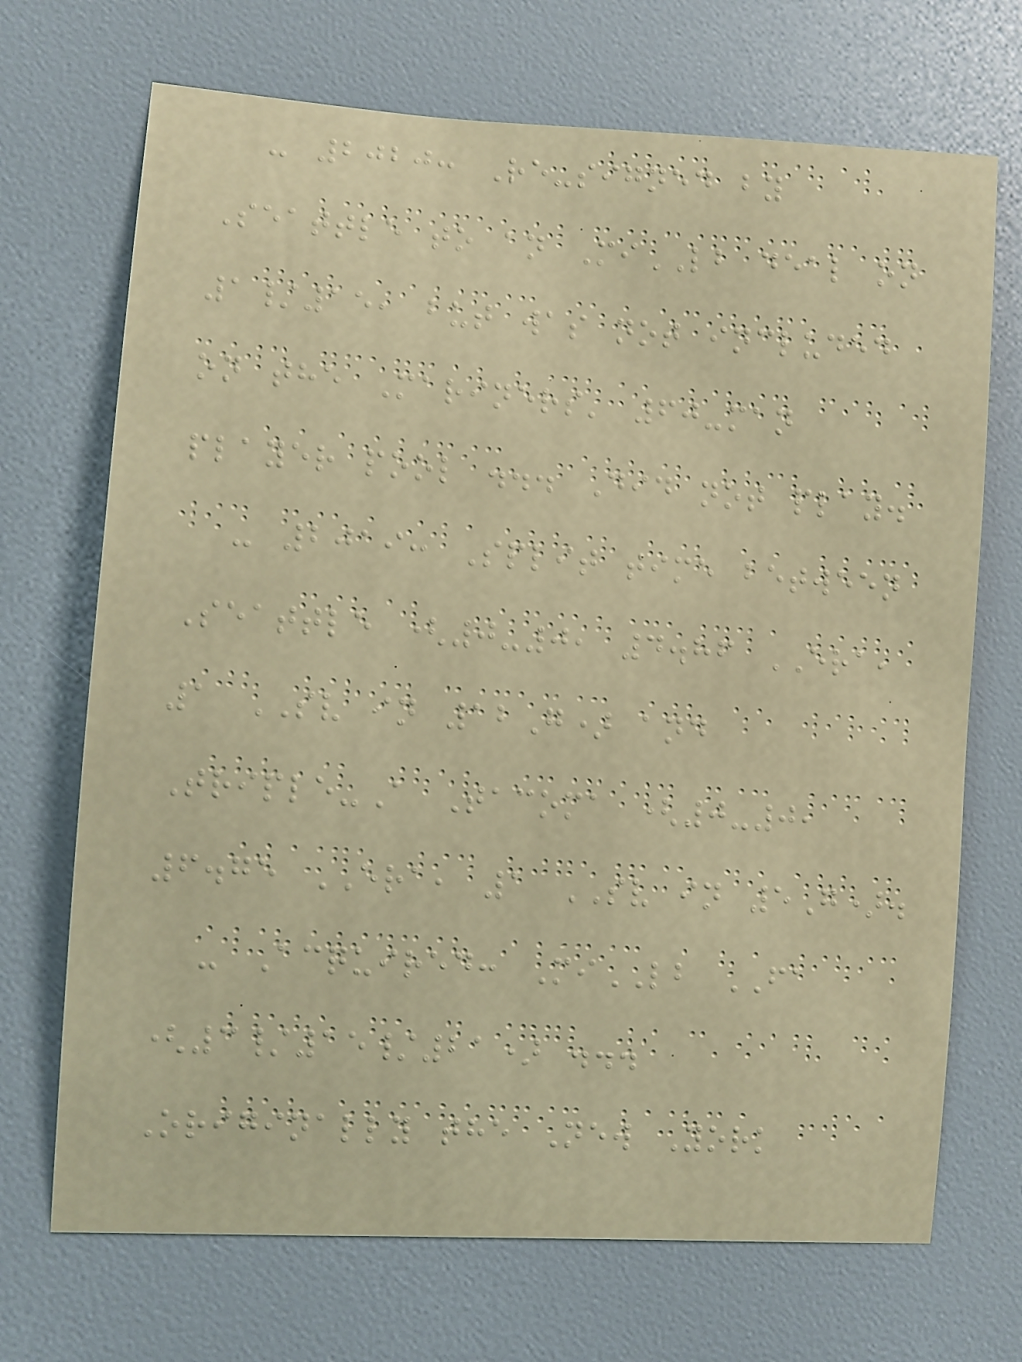- 2020: Re-signed by
Seattle to an MiLB deal on
1/15, but was not included
on the Mariners' 60-man
player pool ... Did not play.
- 2019: Split time between
Seattle (0-0, 4.86 ERA,
1 SV in 12G) and
Triple-A Tacoma (0-0,
6.75 ERA, 1 SV in 5G).
- Acquired: MiLB FA
(3/15/21) ...
Originally the New York
